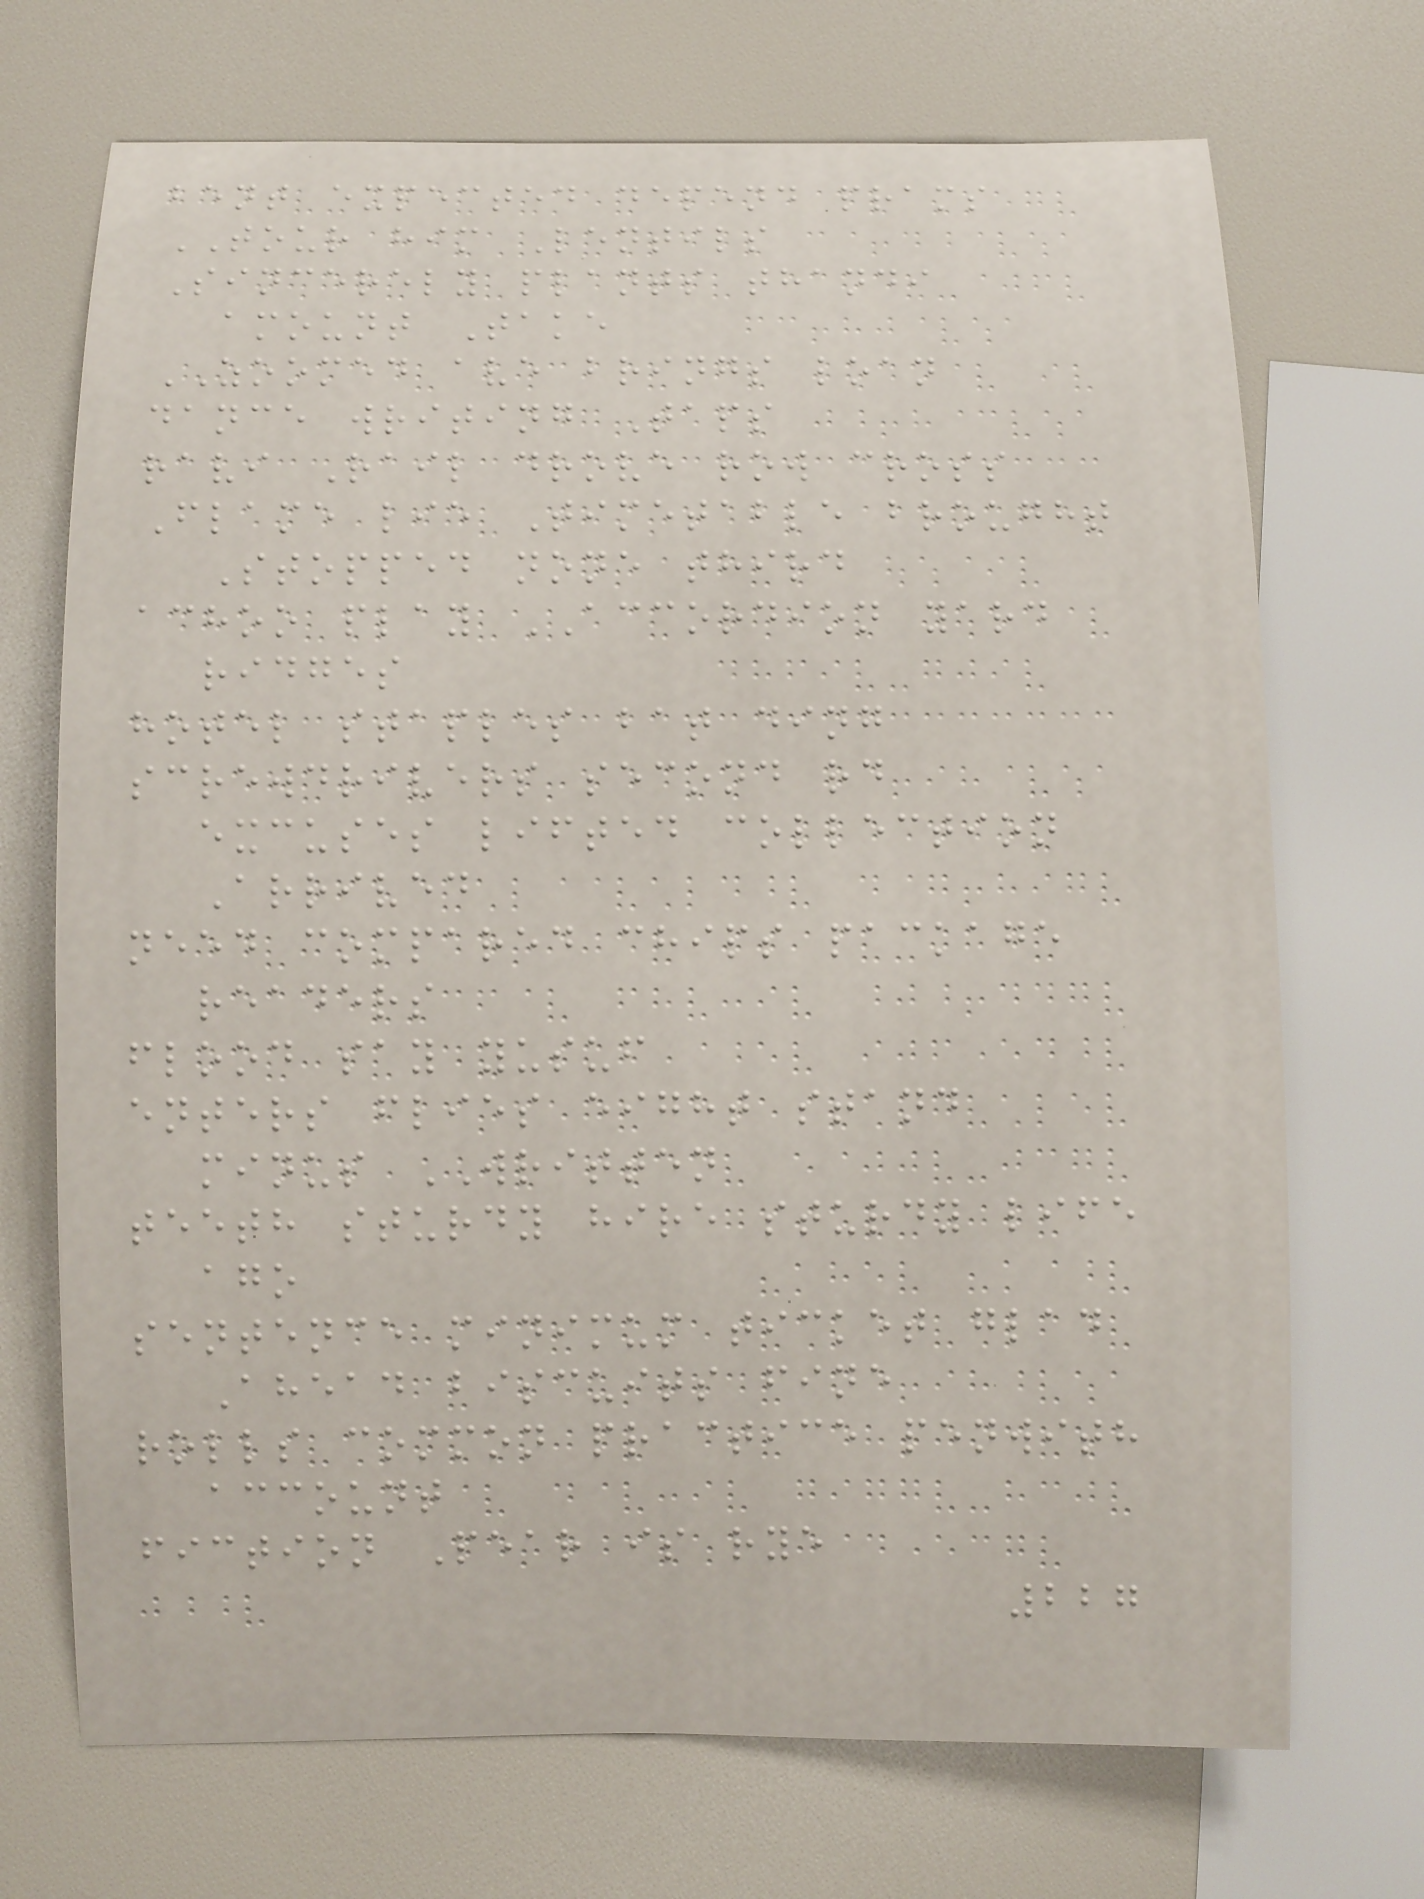bent expected depend prams
TOUR him Lentils
Sincerely plants thandi
amount Take
ZOOMED ave brings loan
dance writing Taps
ravi Rail drove row cross
Flame lie Timetable brought
Stopped none third
achoo play ACCORDION yard
ridges
hotel staples bat ding
screwdrivers second rd
excuses lifted collection
Arrived
need compared chips package
readers
flood say yusuf
enters flies eight stand
minus WRITTEN
teeth sturdy hire sturdy life
ago
sentence minimum ticket glad
Ahead biscuits fine
rolls common practice penwith
account
fiction Pear is rye
227
